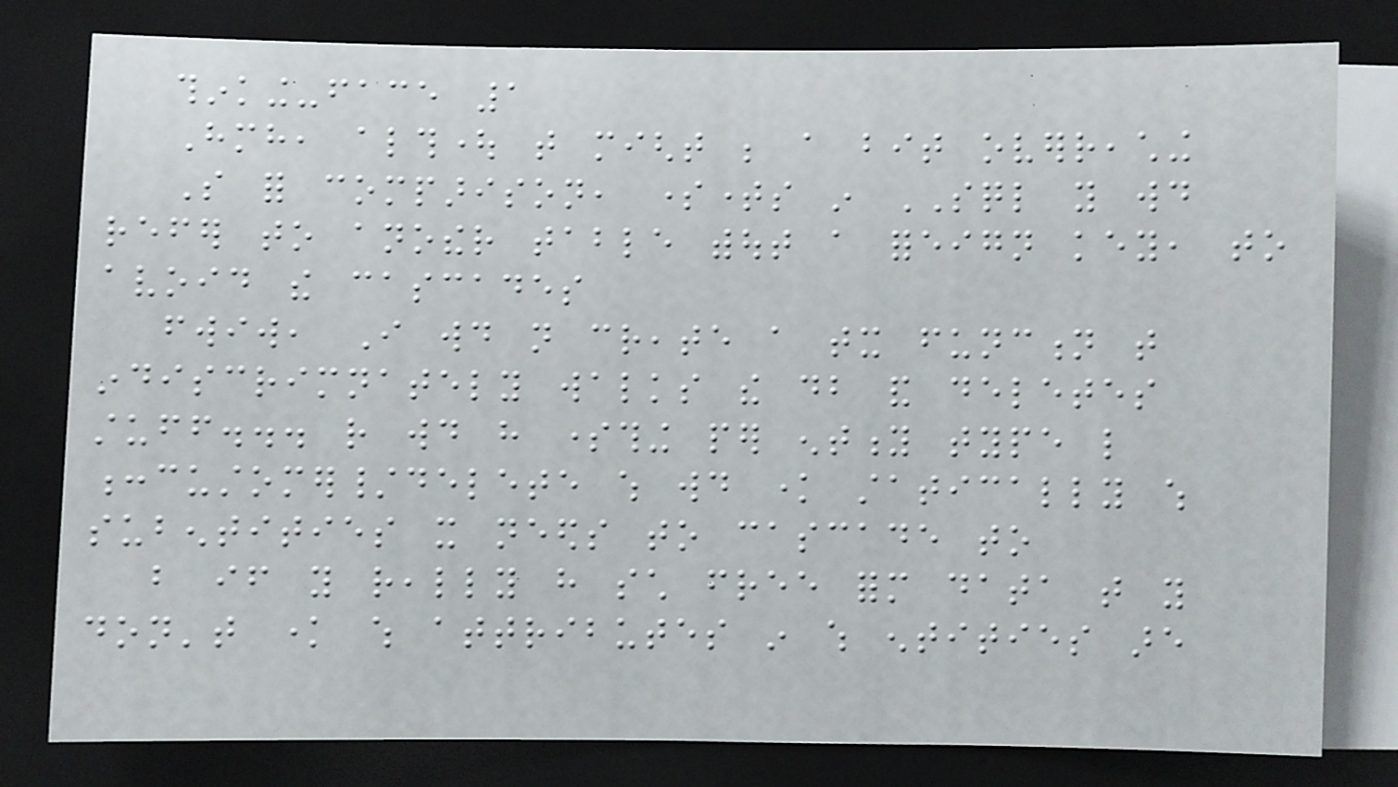thinking-face 1
Hmh, althought that might be a bit overreaching
So for comparison, sometimes in SQL you would
refer to another table without a foreign key, to
avoid the cascades
fwiw, I would not create a tx function that
indiscrimnately walks the db and deletes
stuff... rather would have something per entity type like
:customer/delete which would know statically which
subentities it needs to cascade to
but if you really have such free form data that you
don't know which attributes in which entities are
